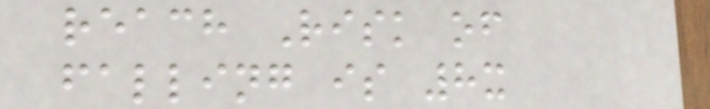reach Risk of
falling is 8x
